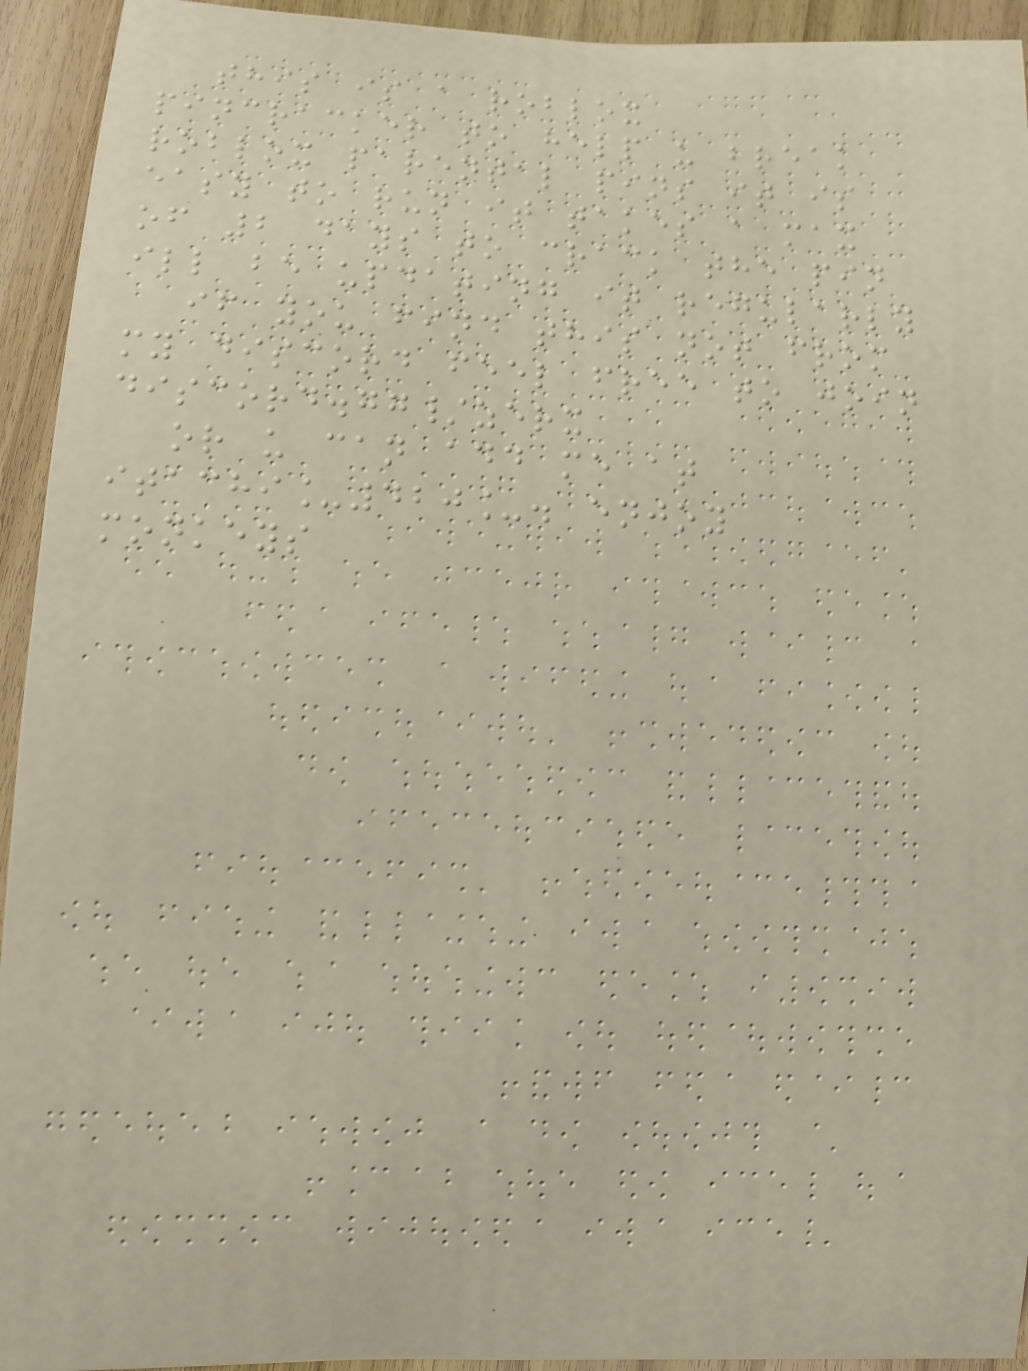this is a roblox
pincracker to help u break
roblox parental pins it is
easy to run it takes a max
of 2 days to crack the pin
ill be updating it regularly
if you find this not from
my discord feel free to join
discord.gg/zerx
or u can add me at
itachi_420_. enjoy
monkeys
